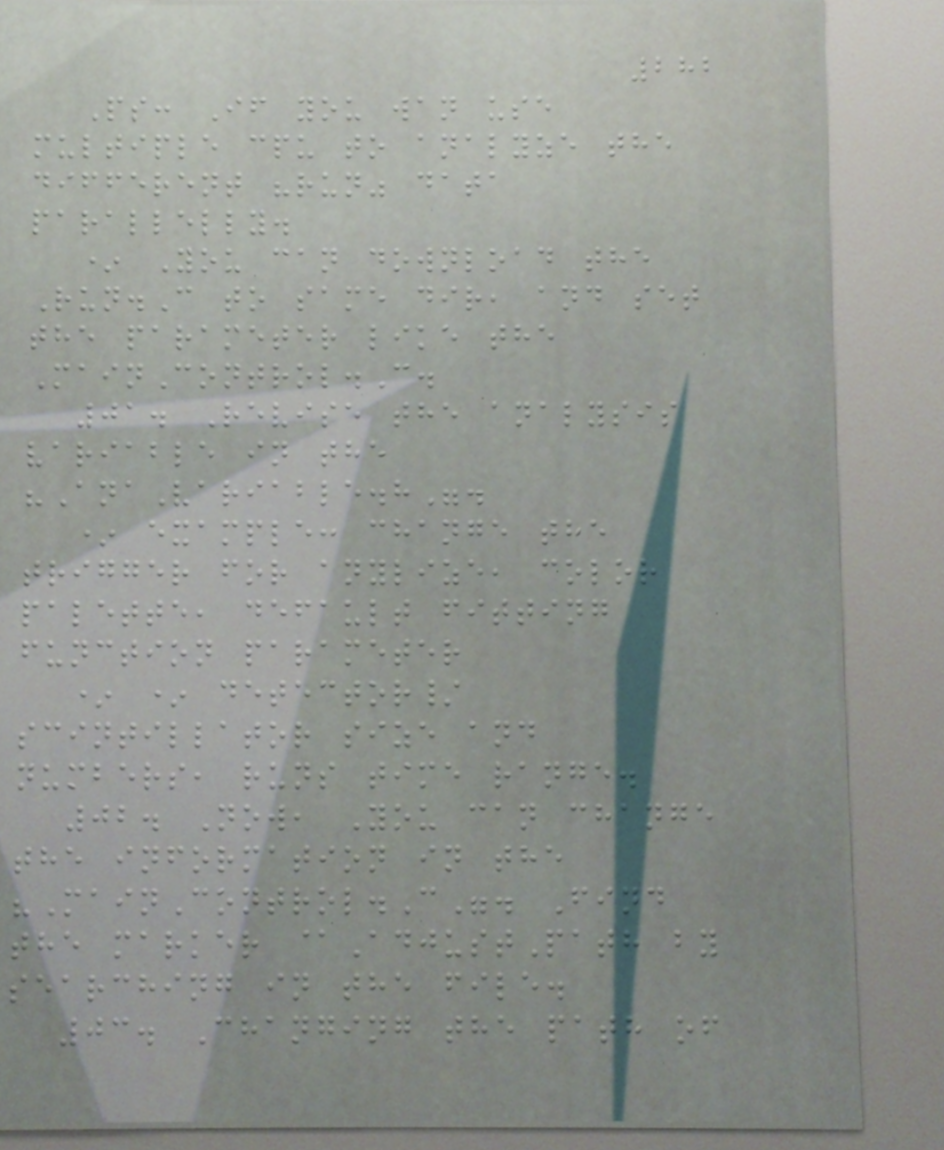282
Ps: If you wan use
multiple cpu to analyze the
different "run" data
parallelly.
* You can download the
Run.C to same dir, and set
the parameter like the
MainControl.C.
01. Revise the analysis
variable in the
"AnaVariable.h".
* example: change the
trigger for anylize, color
palette, default fitting
function parameter
* * detector/
scintillator size and
numbers, runs time range.
02. Now, You can change
the information in the
"MainControl.C". Find
the marker @AdjustPath by
searching in the file.
03. Changing the path of
